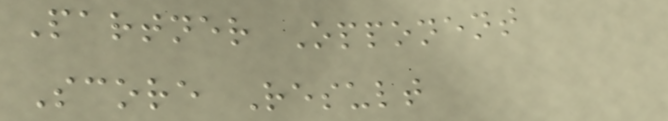Partner Opponent
Score Result
